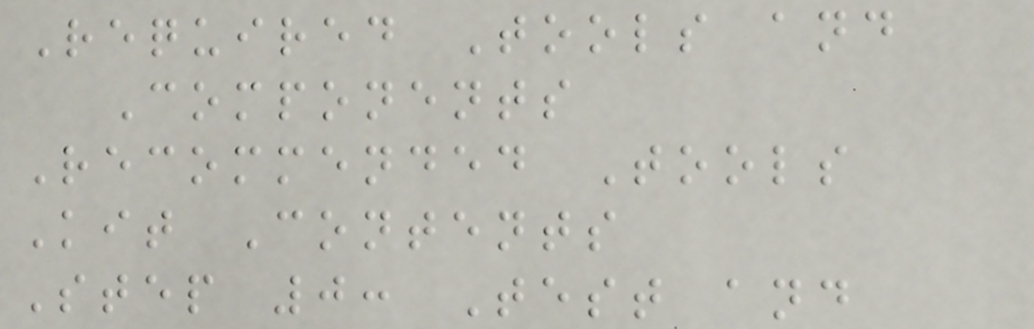Required Tools and
Components
Recommended Tools
Kit Contents
Step 0: Test and
